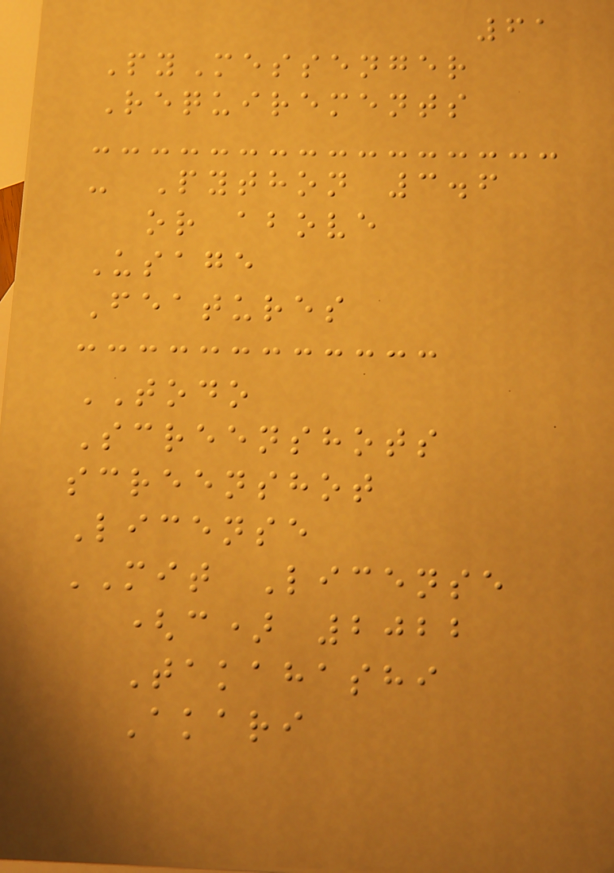61
PyMessenger
Requirements
- Python 3.6
or above
Usage
Features
TODO
Screenshots
screenshot
License
MIT License
(c) 2022
Takahashi
Akari
